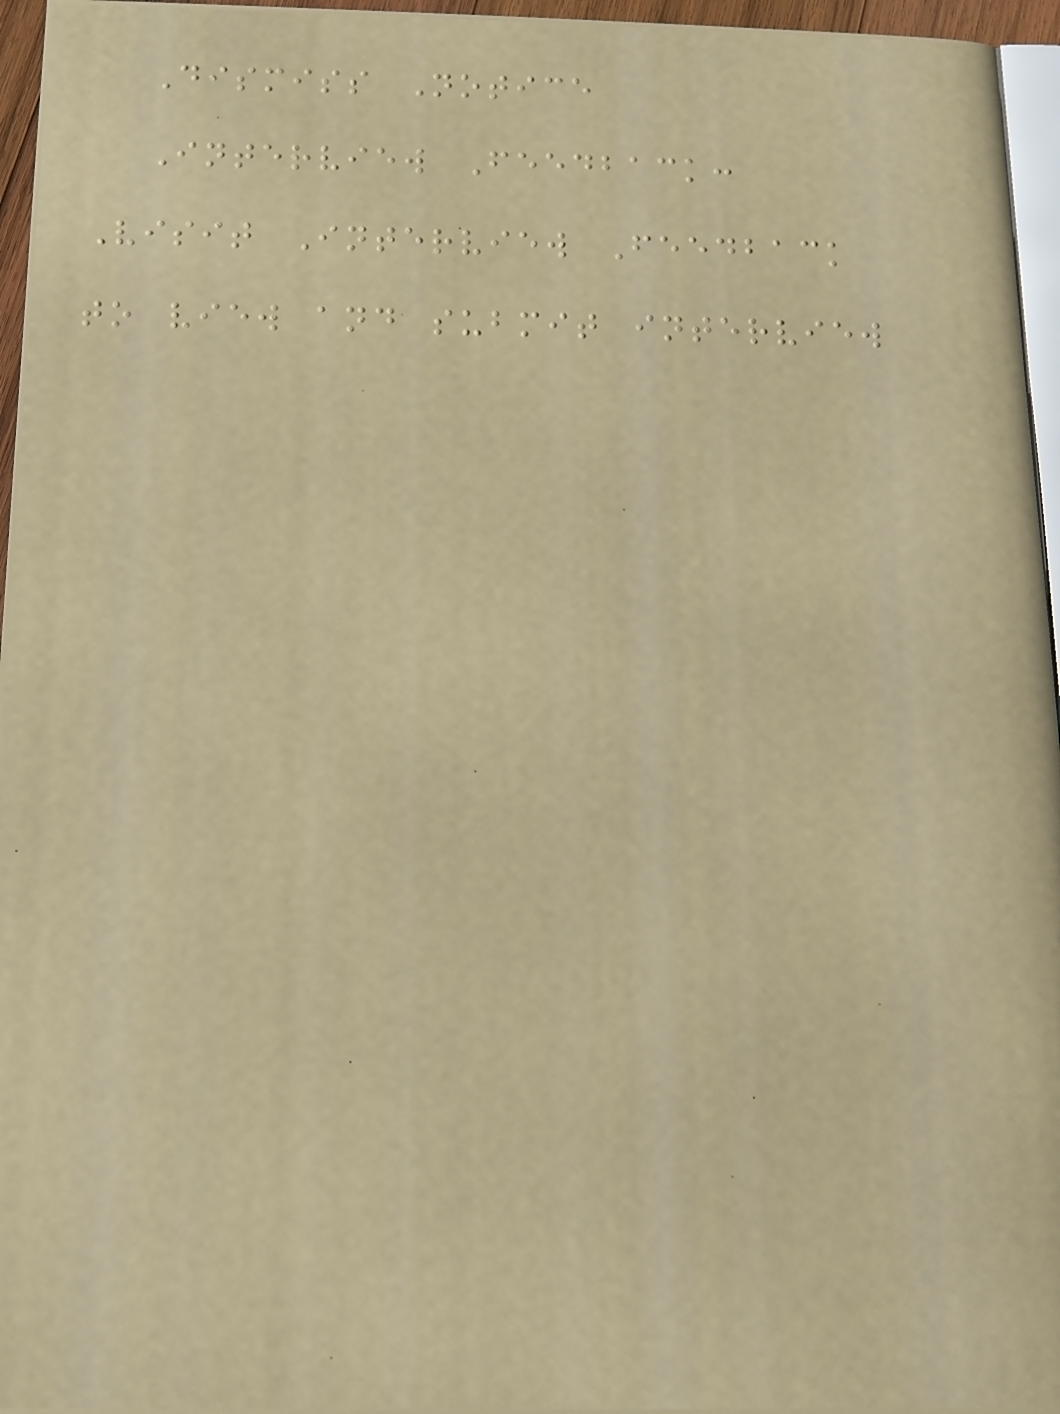Dismiss Notice
Interview Feedback:
Visit Interview Feedback
to view and submit interview
